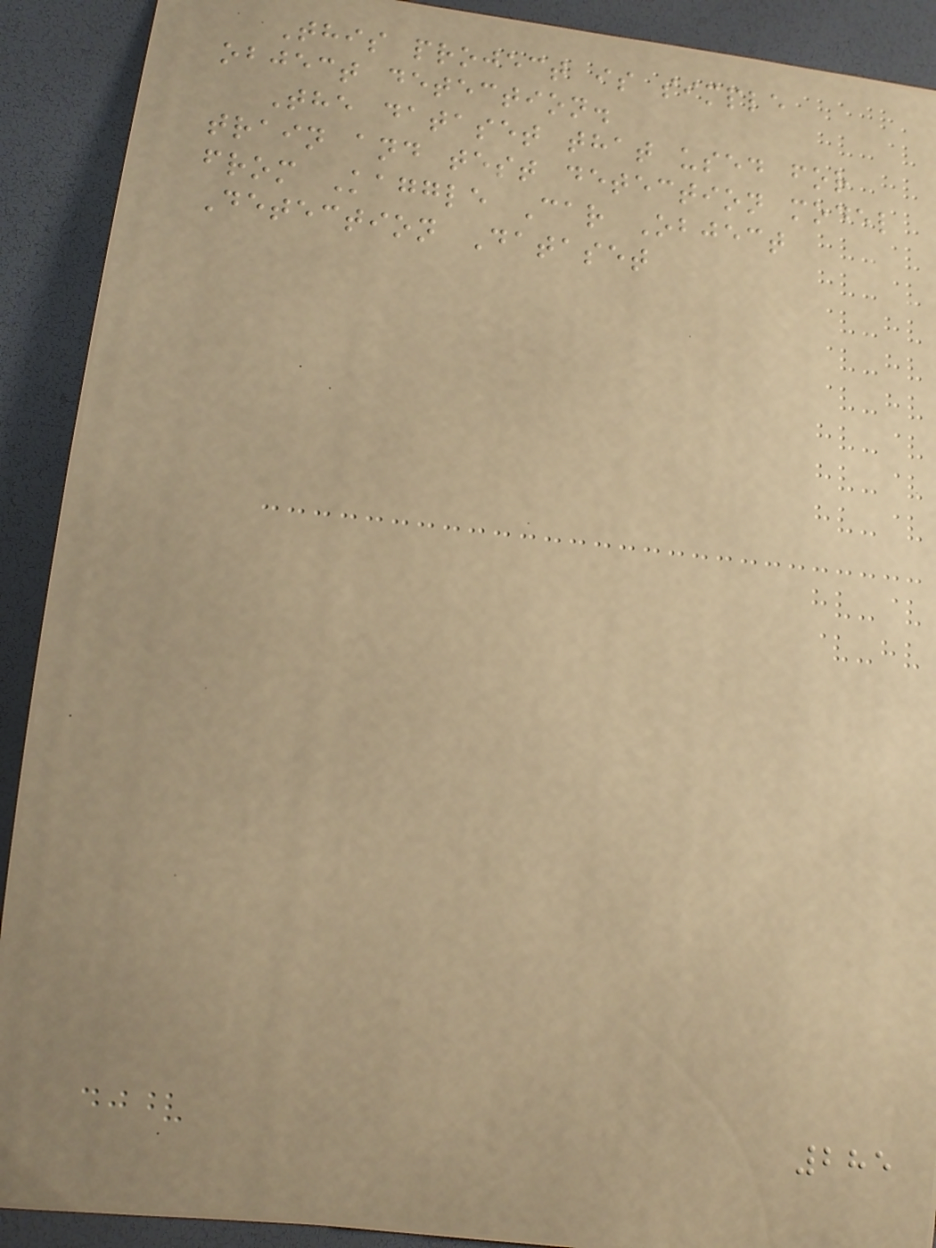This project is simple
object detection.
The dataset that used for
train and test detection model
from Kaggle Car Object
Detection Dataset
285
